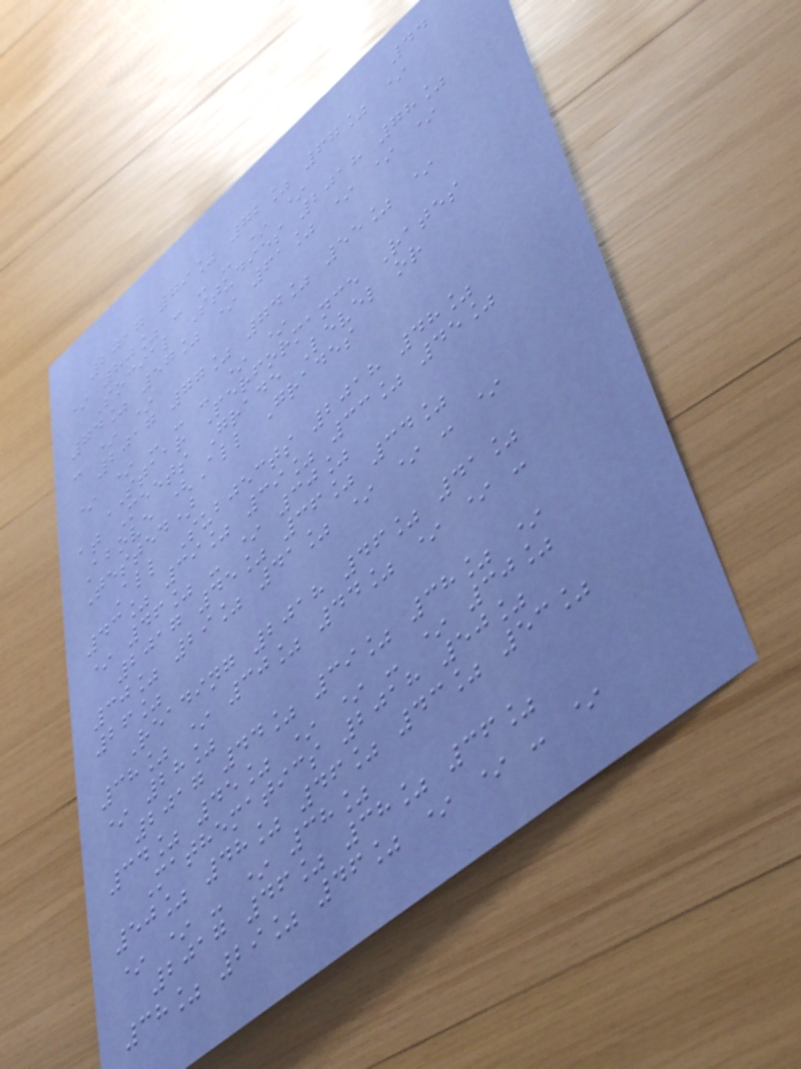44
2017 79% 72% 67% *
* 80% - - - * *
Social Studies 2018 78%
74% 57% * 61% * * *
- * *
2017 77% 74% 55% *
* * - - - * *
STAAR Performance Rates
at Meets Grade Level or
Above (All Grades
Tested)
All Subjects 2018 48%
43% 39% 39% 33% 45%
* 46% - * 30%
2017 45% 36% 34%
30% 29% 41% * * - *
26%
Reading 2018 46% 41%
38% * 30% 44% * * -
* 28%
2017 44% 39% 38% *
34% 45% * * - * 30%
Mathematics 2018 50%
50% 48% 46% 43% 53%
* * - * 38%
2017 46% 38% 36%
38% 29% 46% * * - *
